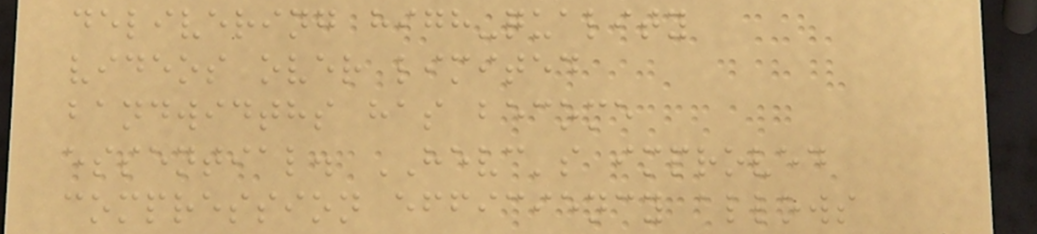delivering high-quality
videos over limited
bandwidths has become
essential. HEVC's improved
compression efficiency allows
